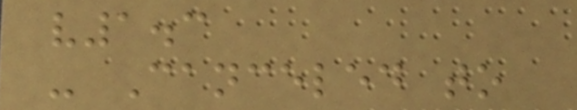v1.3
- Canceled to
